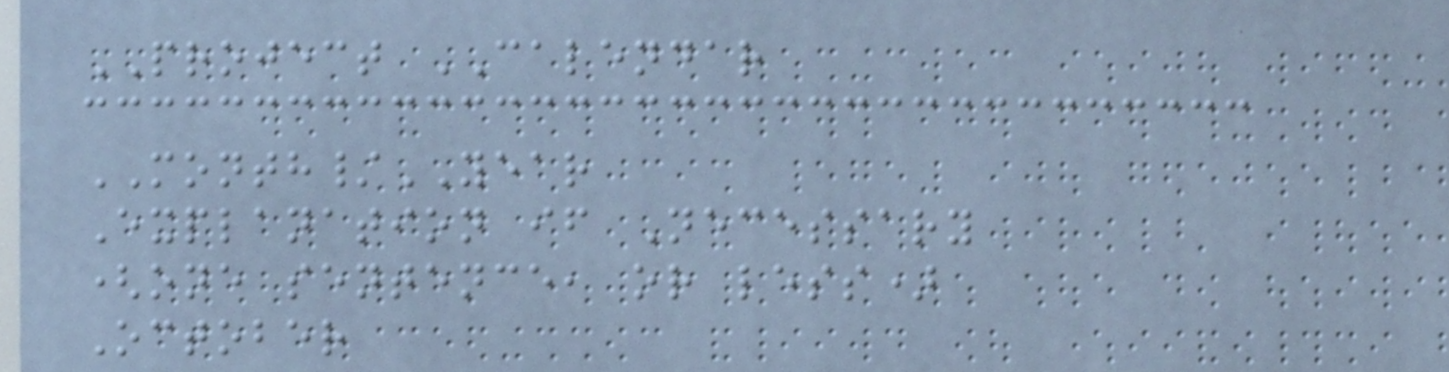PROJECT CALENDAR
MONTH/YEAR
Explanation if Necessary
(one sentence, or less)
October
